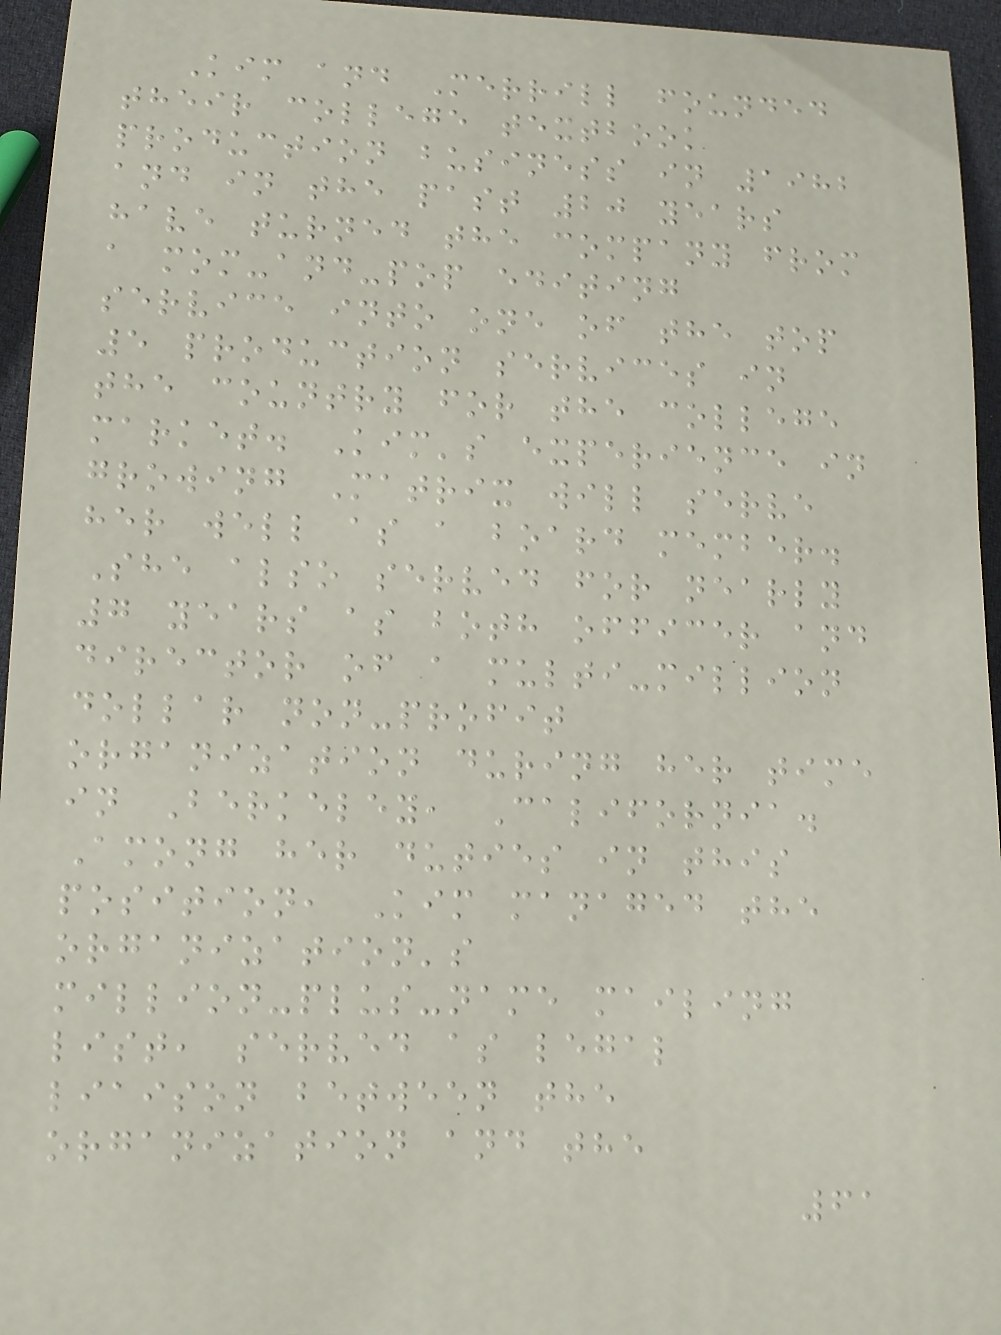Kim and Merrill founded
their college textbook
production business in 1982
and in the past 20 years
have turned the company from
a mom-and-pop editing
service into one of the top
5 production services in
the country for the college
market. Kim's experience in
growing Matrix will serve
her well as a board member.
She also served for nearly
7 years as both officer and
director of a multi-million
dollar non-profit
organization during her time
in Berkeley, California.
Among her duties in this
position, Kim managed the
organization's
million-plus-name mailing
list, served as legal
liaison between the
organization and the
61
